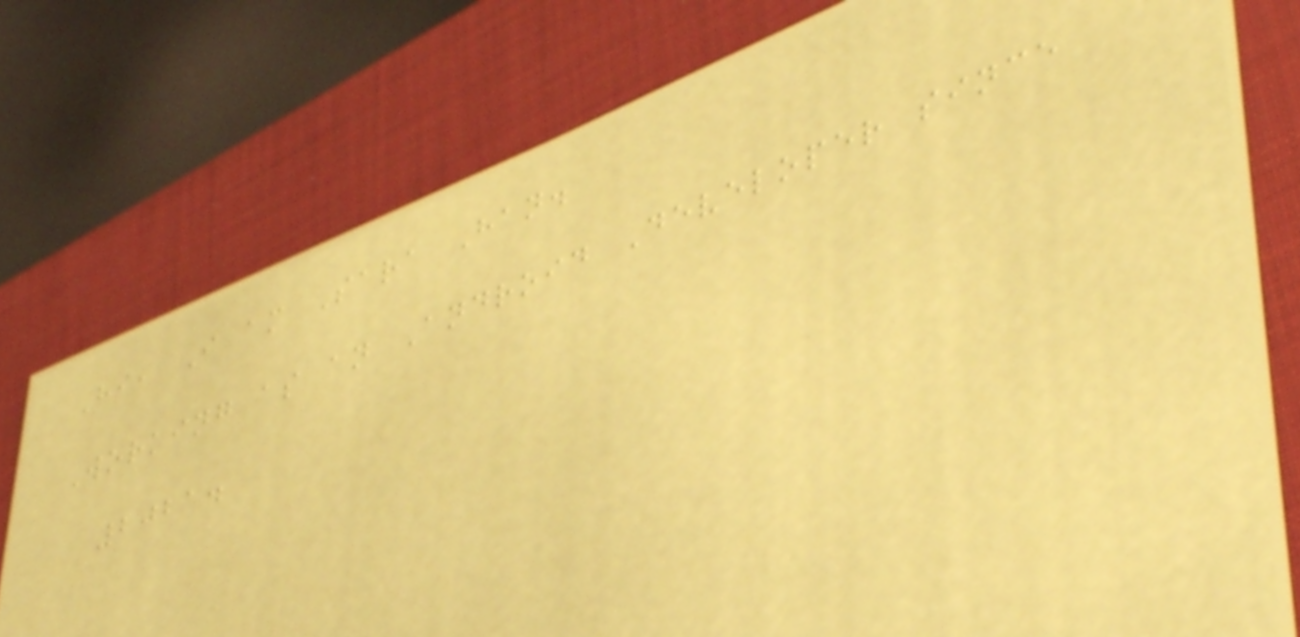Hi, I am Sara Han.
Working as an Android Developer since
2021.
